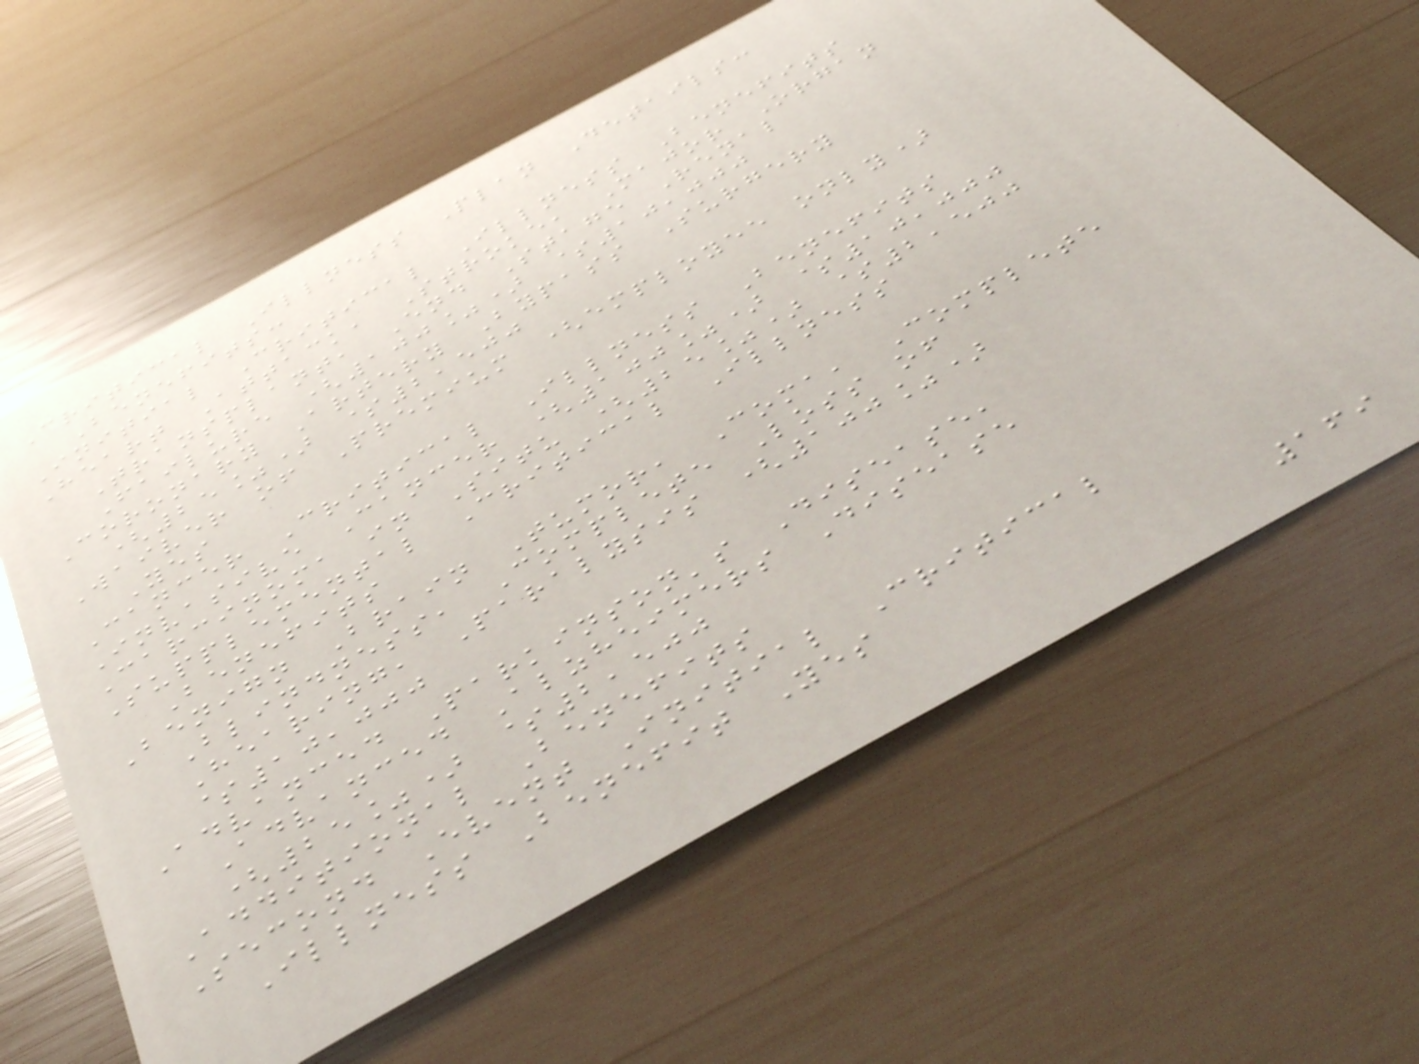Critical Illness Plan Details:
Benefits:
Initial Critical Illness Benefits
Heart Attack, Stroke, Major Organ
Transplant, End Stage Renal
Failure (100%) $10,000
Coronary Artery Bypass Surgery
(25%) $2,500
Waiver of Premium (employee only)
Yes
Cancer Critical Illness Benefits
Invasive Cancer (100%) $10,000
Carcinoma in Situ (25%) $2,500
Supplemental Critical Illness
Benefits
Benign Brain Tumor, Coma, Complete
Blindness, Complete Loss of
Hearing, Paralysis (100%)
$10,000
Advanced Parkinson's Disease,
Advanced Alzheimers Disease
(25%) $2,500
Additional Benefits
Second Event Initial Critical
Illness Benefit Yes
169
